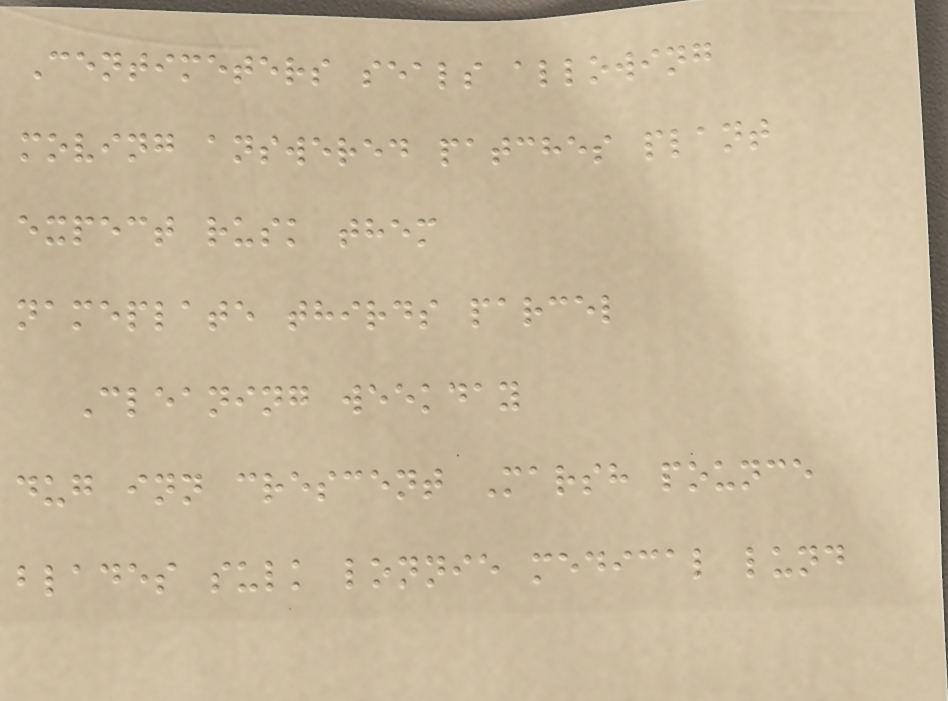Centimeters seals allowing
moving answered patches plant
expect rusk them
nameplate thirds parcel
Cleaning weekday
dug inn crescent Marsh pounce
blades sulk lonnie medical lund
